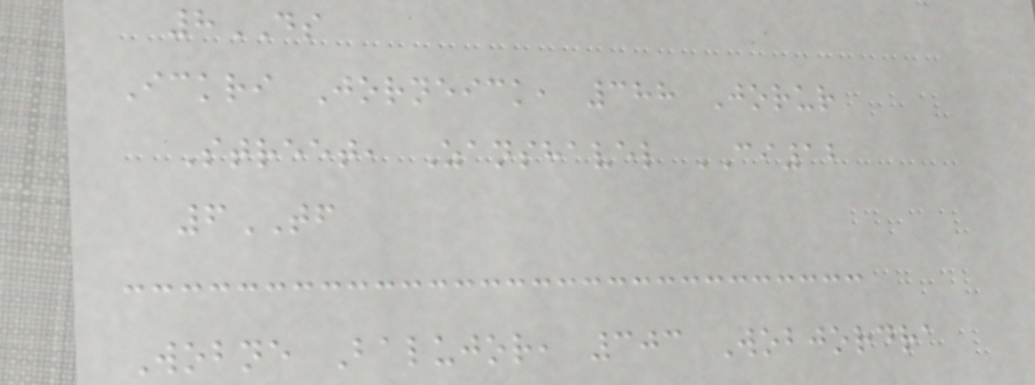8DS
Ickri Jorneick, 388 Jorur
Street, Zanshavel CI12
6TF
Wobne Balujor, 303 Wobjordra
